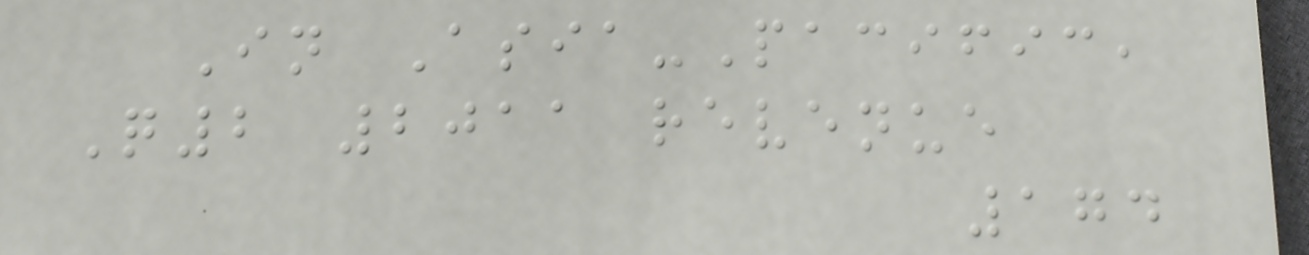In Asia-Pacific,
Q2 2011 revenue
174
